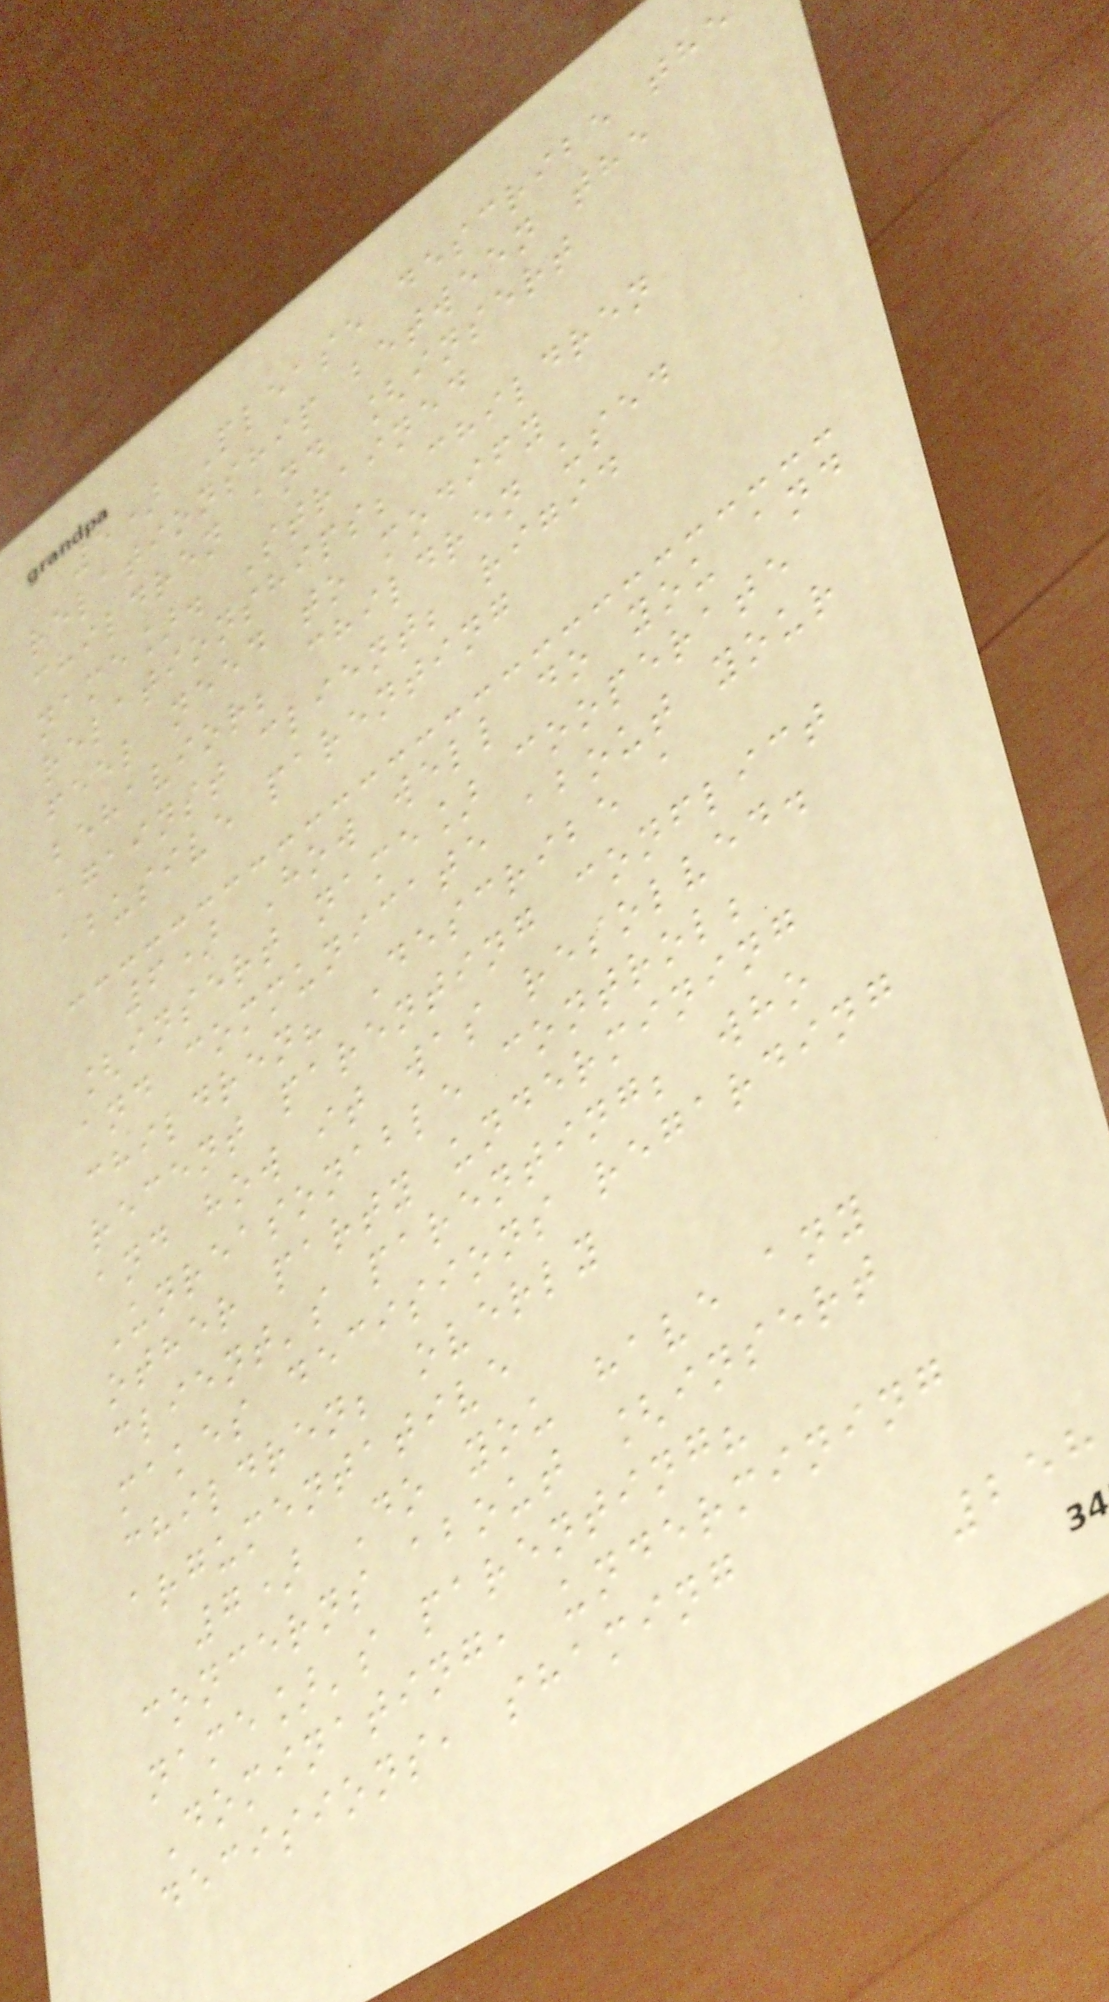5) Please describe the
relationship between the
children and [insert
name]. Strained
relationships; children
feel need to modify
behavior; children used
against client; rigid
abusive parenting
6) How well do you and
[insert name] cooperate
and communicate about your
children? Describe a
recent parenting conflict
and how it was resolved.
Unreasonable control;
other party undermining
client's parenting; who
makes decisions regarding
children; overly
argumentative
7) Do you have any
concerns about [insert
name]'s parenting?
Dominating, undermining
decisions, shaming
258
